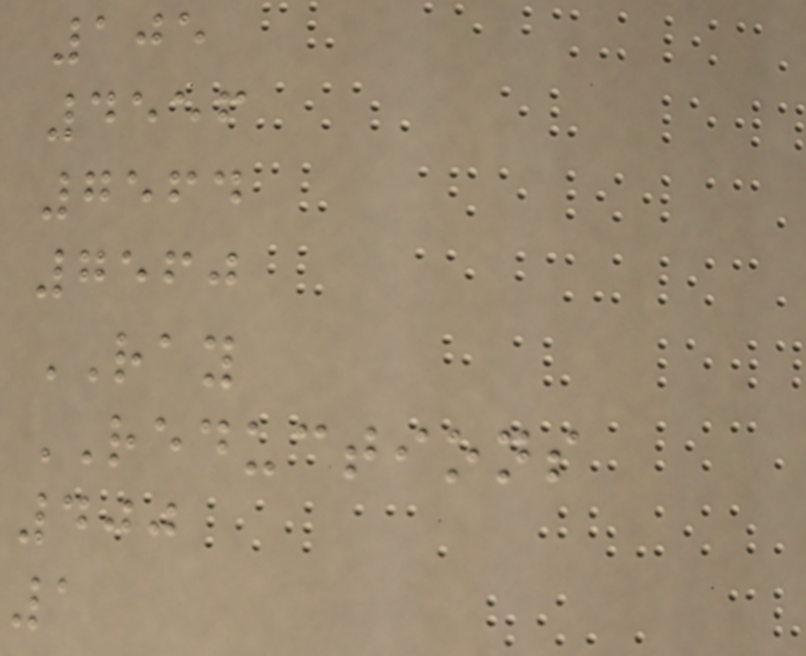105
4556
7564
7560
RAY
REDUCTIONS
400
1
